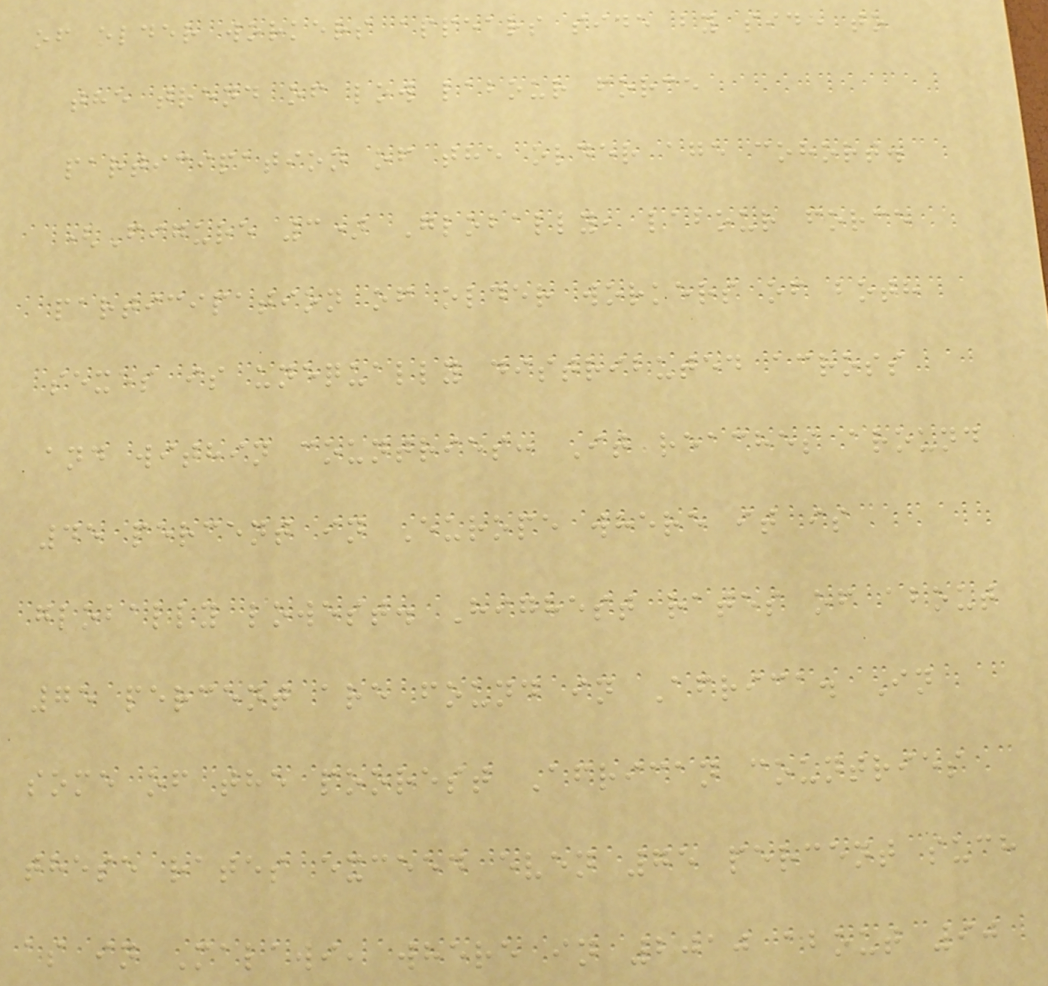of older workers appears side by side to
the trend of low labour force
participation of the older age cohort.
(Figure 3) Globally, labour force
participation of older workers of both
sexes is unequally distributed across
and within countries: It reaches around
45 percent in Europe where it is
globally lowest. Highest rates of about
75 percent are found in Africa. In
some of the poorest African countries
these rates exceed even 75 percent such
as in Malawi, where in 2010 about 90
